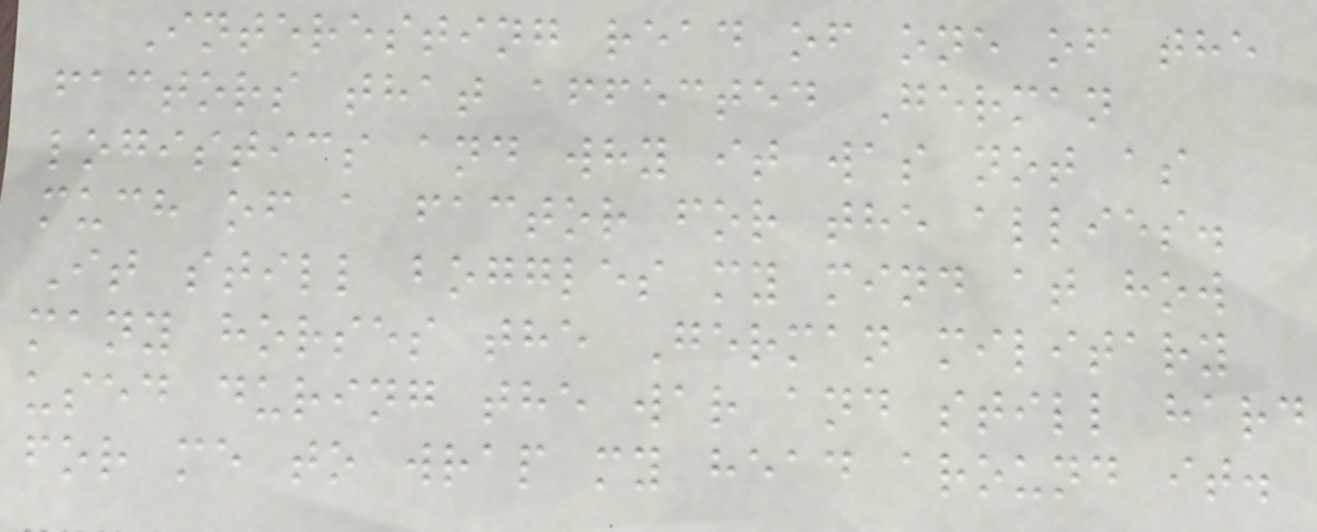Interesting read of one of the
factors that affected German
logistics and why it was not as
much of a factor for the allies.
It still boggles my mind at how
many horses the German military
used during the war and still hard
for me to wrap my head around it.
